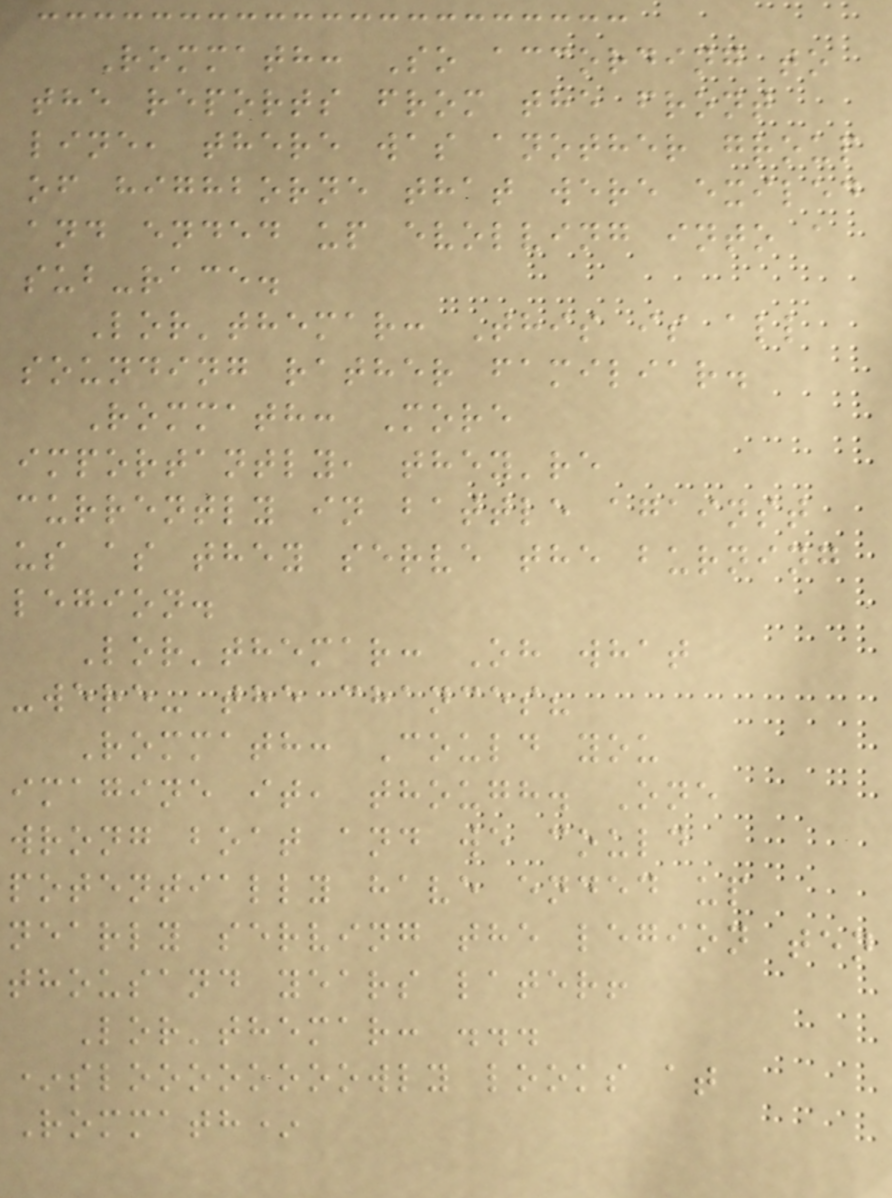Rommath: So according to
the reports from the front
line, there was another group
of highborne that were exiled
and ended up evolving into a
sub-race.
Lor'themar: This is all
sounding rather familiar.
Rommath: More
importantly, they're
currently in battle against
us as they serve the burning
legion.
Lor'themar: Oh what
-were- the chances?
Rommath: Could you
imagine it, though. One
wrong boat and we could
potentially have ended up
nearly serving the legion ten
thousand years later!
Lor'themar: ...
*sloooooooowly looks at
Rommath*
